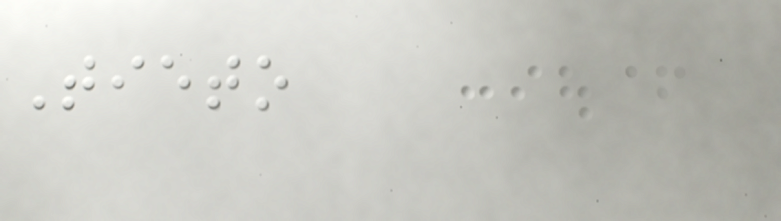Tieto
